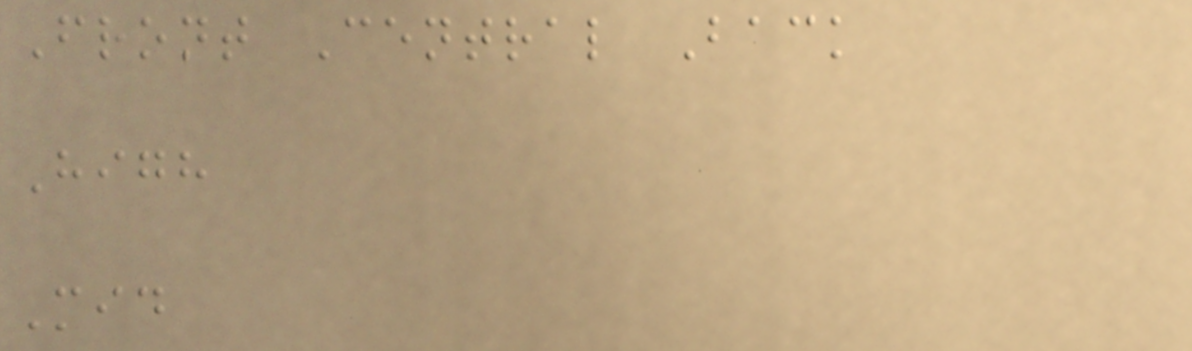Front Central Back
High
Mid
